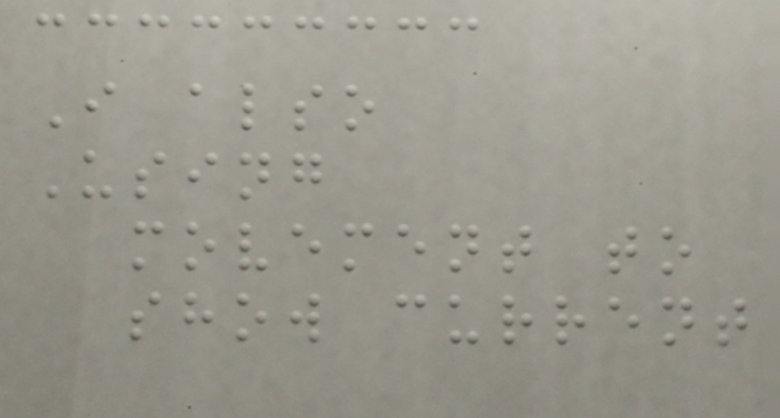I also
Using
movement to
show current
